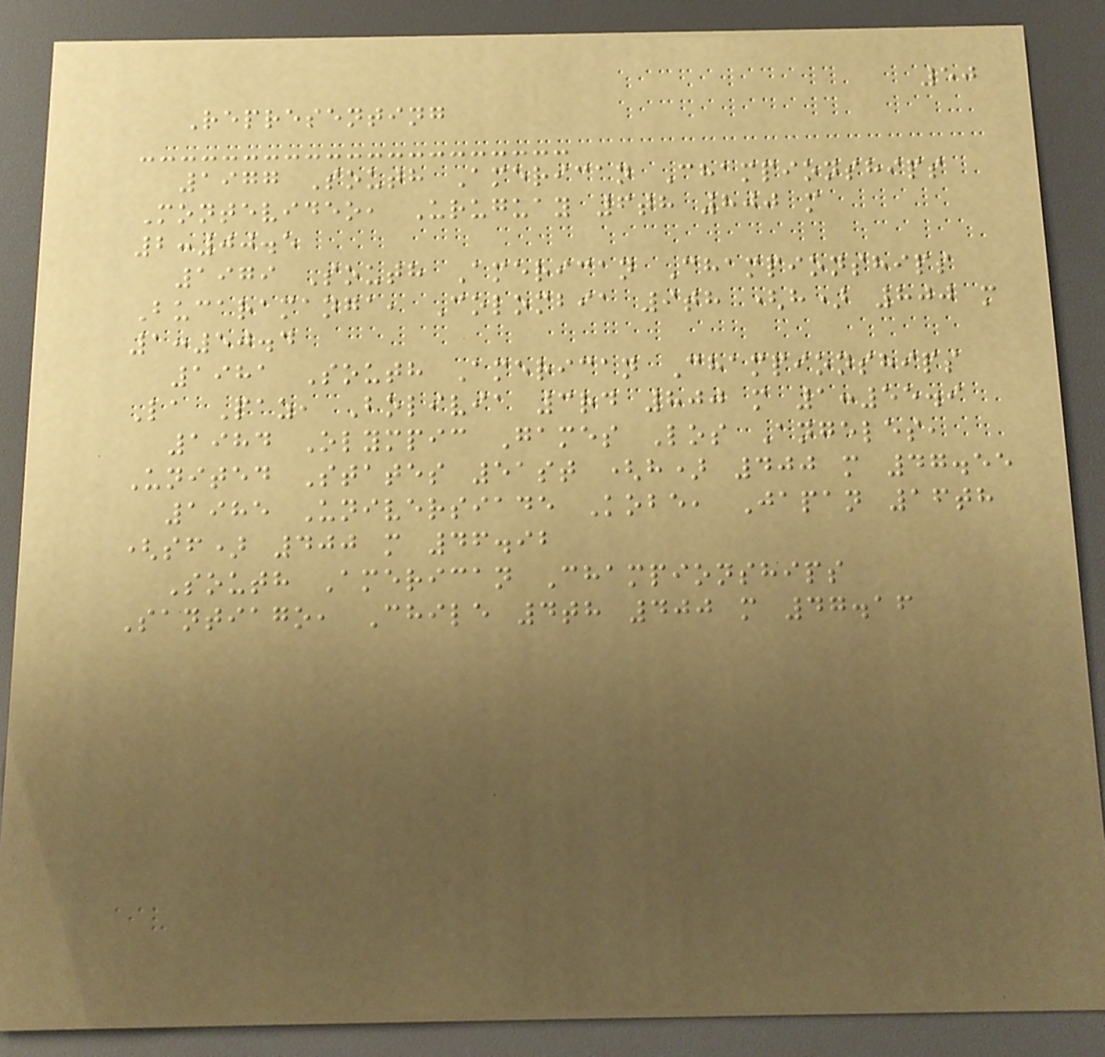50
Representing
1977 South American Championships
Montevideo, Uruguay 6th 800 m
2:00.5
1979 South American Championships
Bucaramanga, Colombia 9th (h) 800 m
1:50.4
1981 South American Championships
La Paz, Bolivia 3rd 800 m 1:55.9
1984 Olympic Games Los Angeles,
United States 51st (h) 400 m 47.55
1985 Universiade Kobe, Japan 16th
(sf) 400 m 46.92
South American Championships
Santiago, Chile 4th 400 m 47.16
